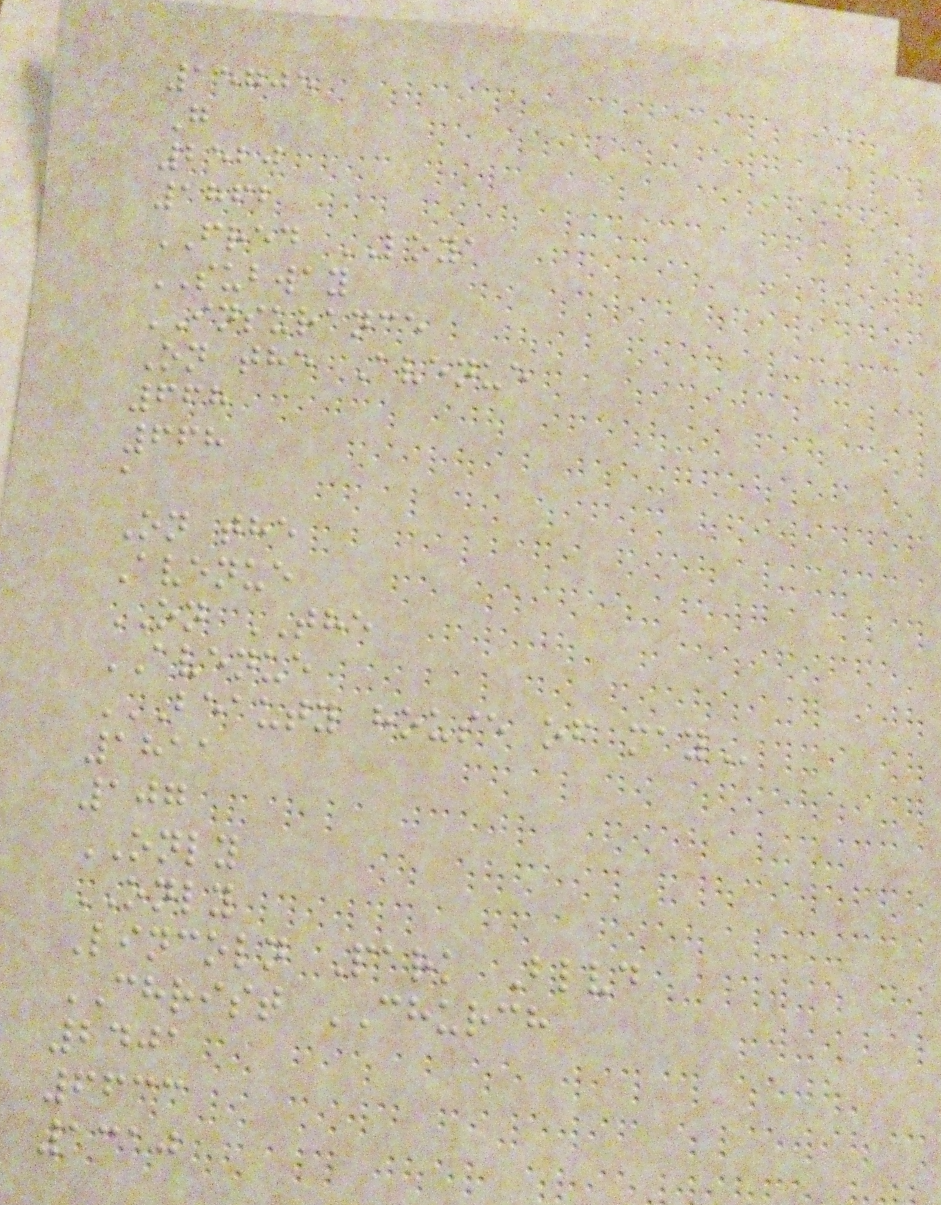15705
G
2520
1862
FRED LOYA
SUBWAY
INSURANCE
On the Avenue
668
668
a
On the
Avenue
ON THE
AVENUE
BEAUTY HOUSE OF MAY
1811
107
ONLY
ONLY
Lincoln Park Blvd
CHRIST CHURCH
2401
6633
1310
